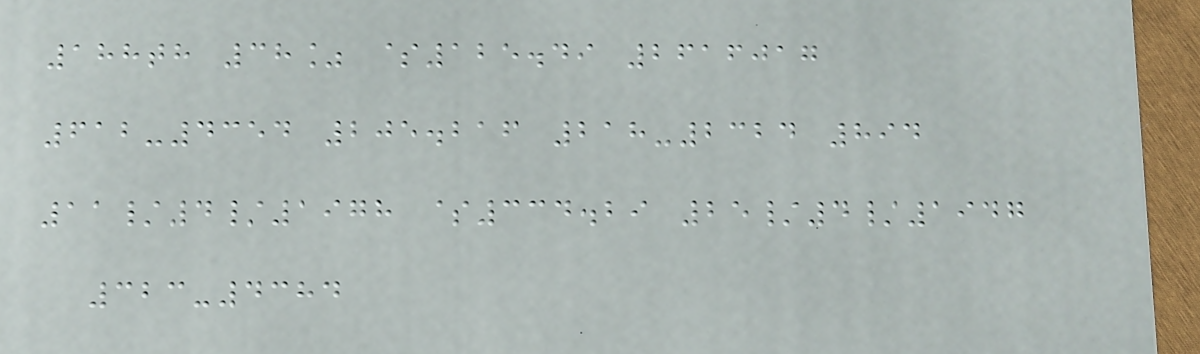188th 38% $125.49 2616017
612-4354 205.216 218-2324 894
11/4/1978 $334.29 25/4/1947
323-4384
